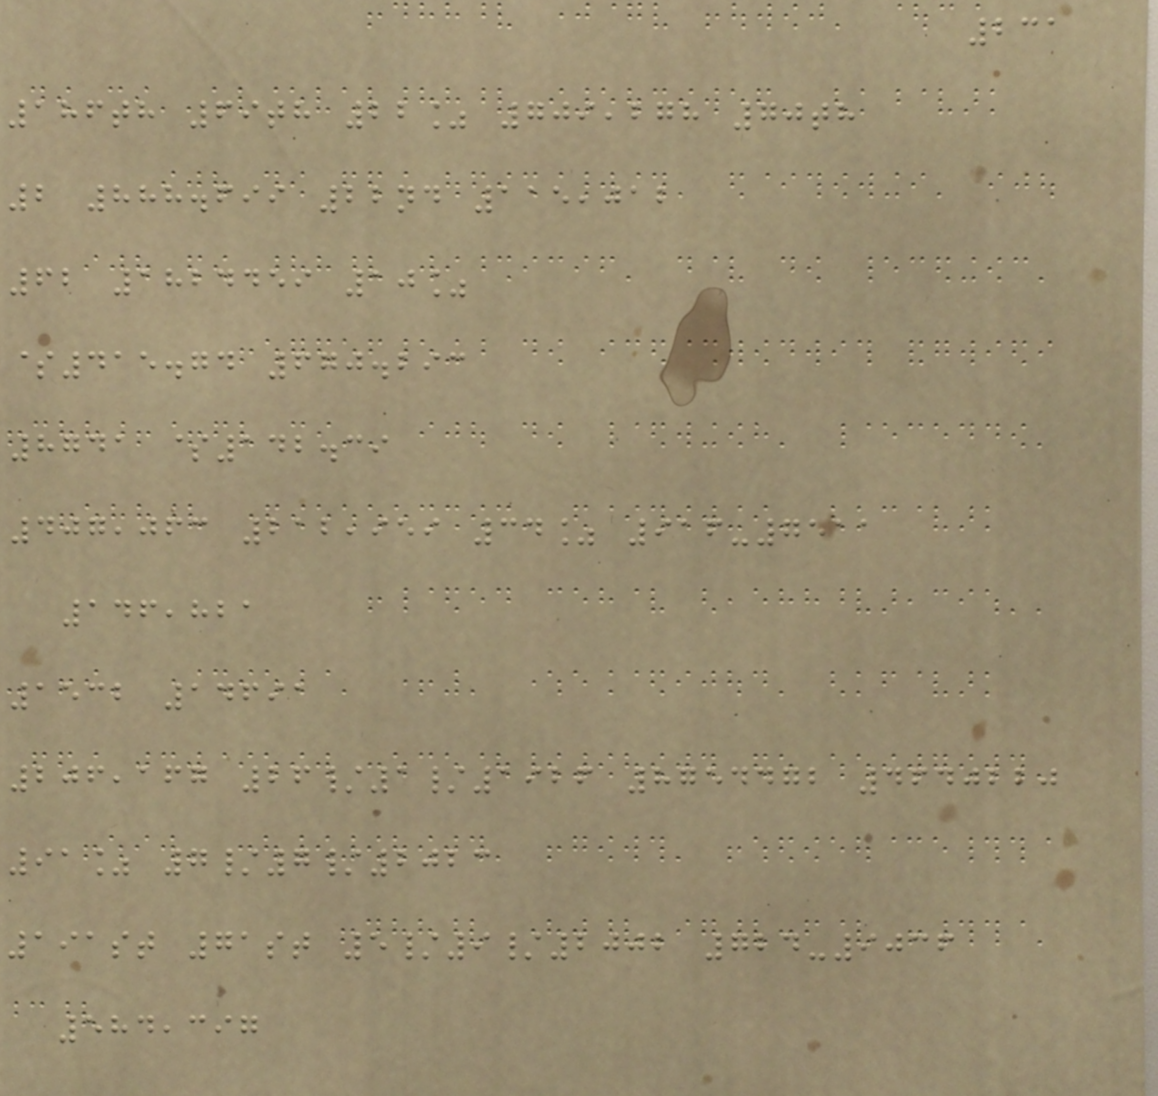231
186th 69th 22% 709,278 70th
2 888.699 22nd 115,012
62 1824459 10%
$415.74 670.293
8741 $142.39
407,063 212,959 34% 916-7511
146,821
1532 14691
206,167 26/1/1926 8754472 4640220
91% 7/7/2023
191st 71st 5/9/2002 724-9036
584,397
